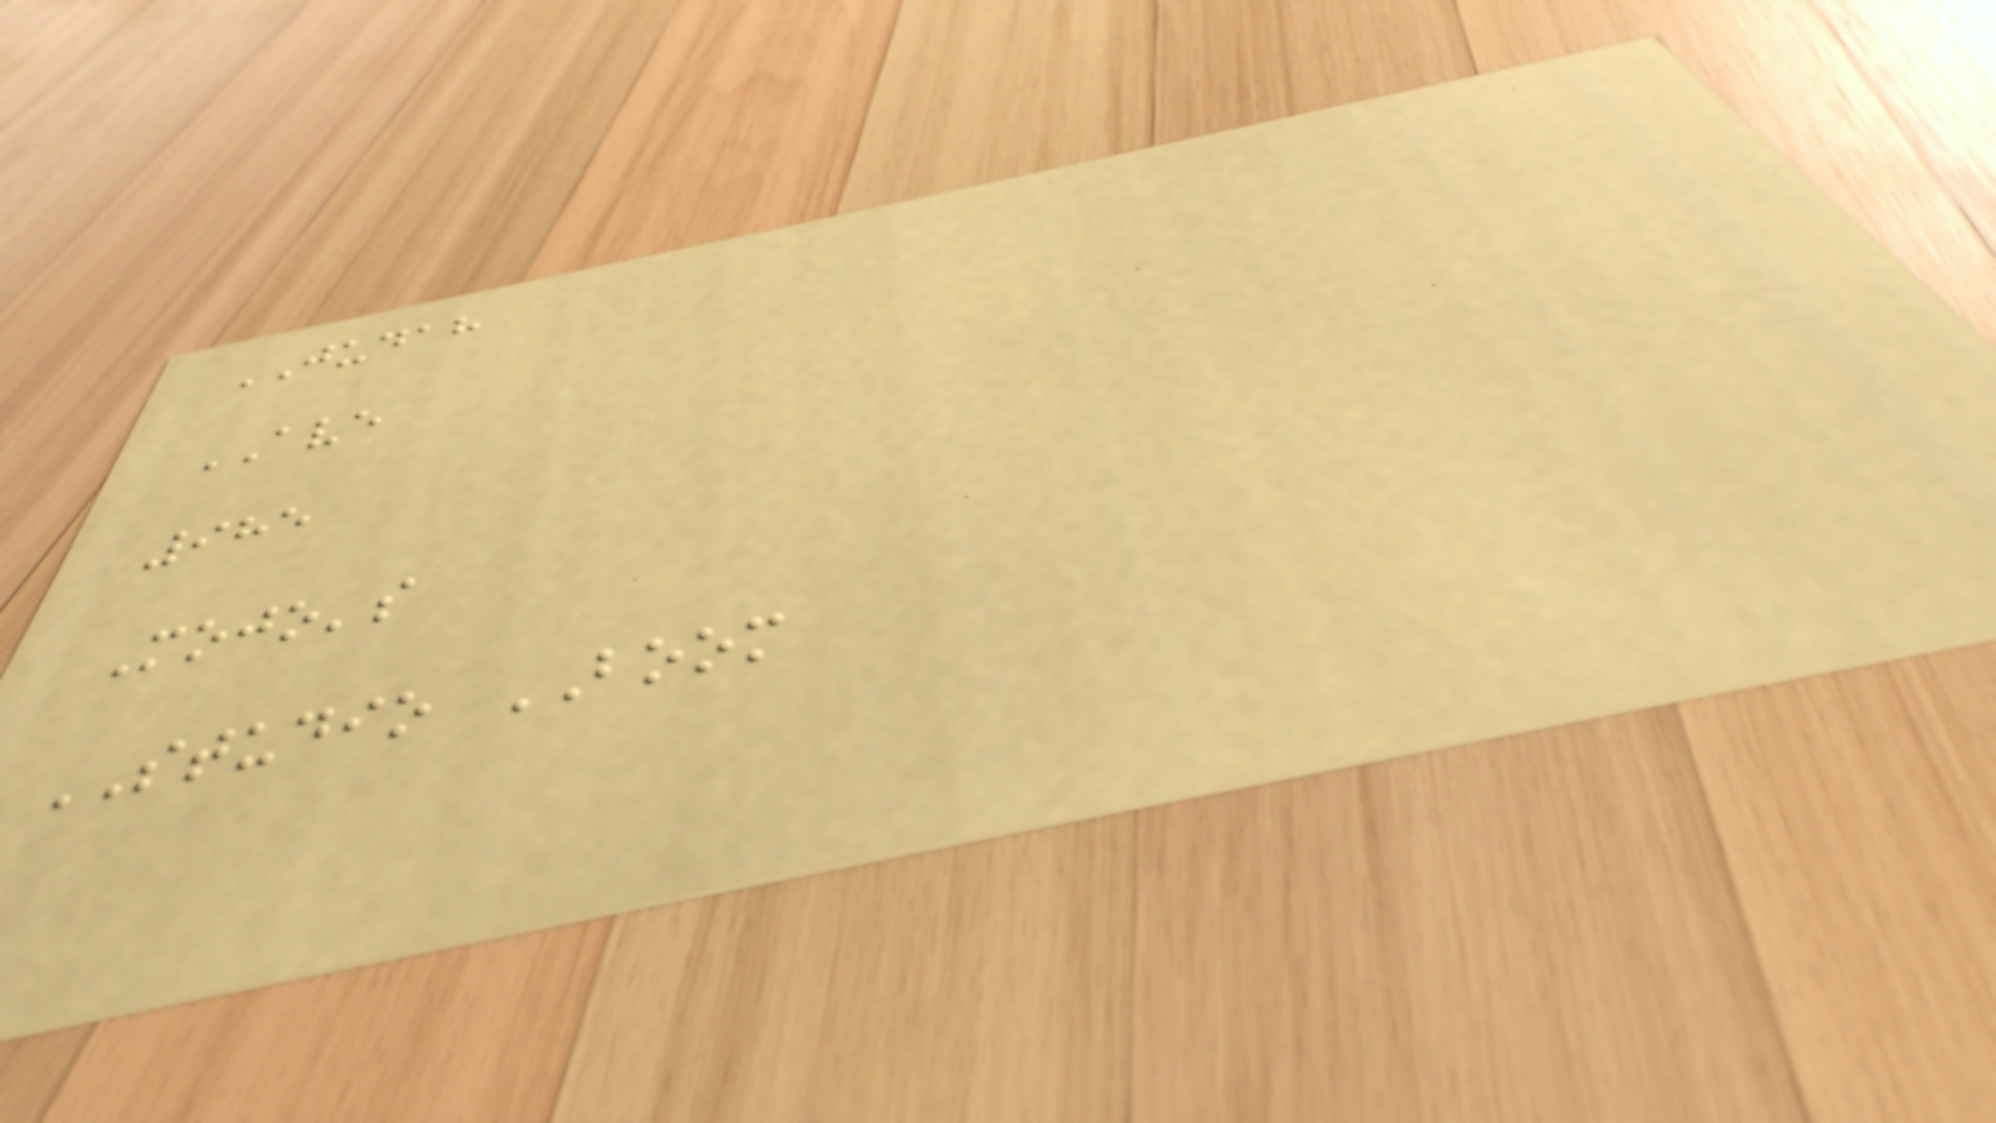JUDAH
AVE
985
Mojo's
STUDIO BOOM
